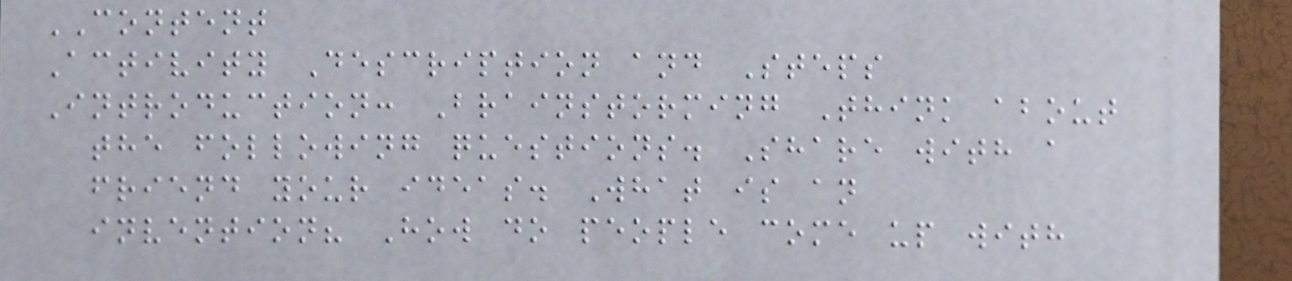CONTENT
Activity Description and Steps
Introduction: Brainstorming Think about
the following questions. Share with a
friend your ideas. What is an
invention? How do people come up with
